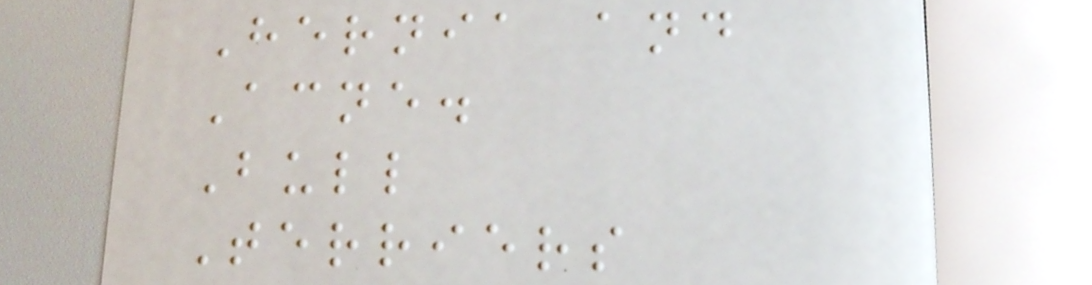Hernia and
Acne.
Bull
Terriers
